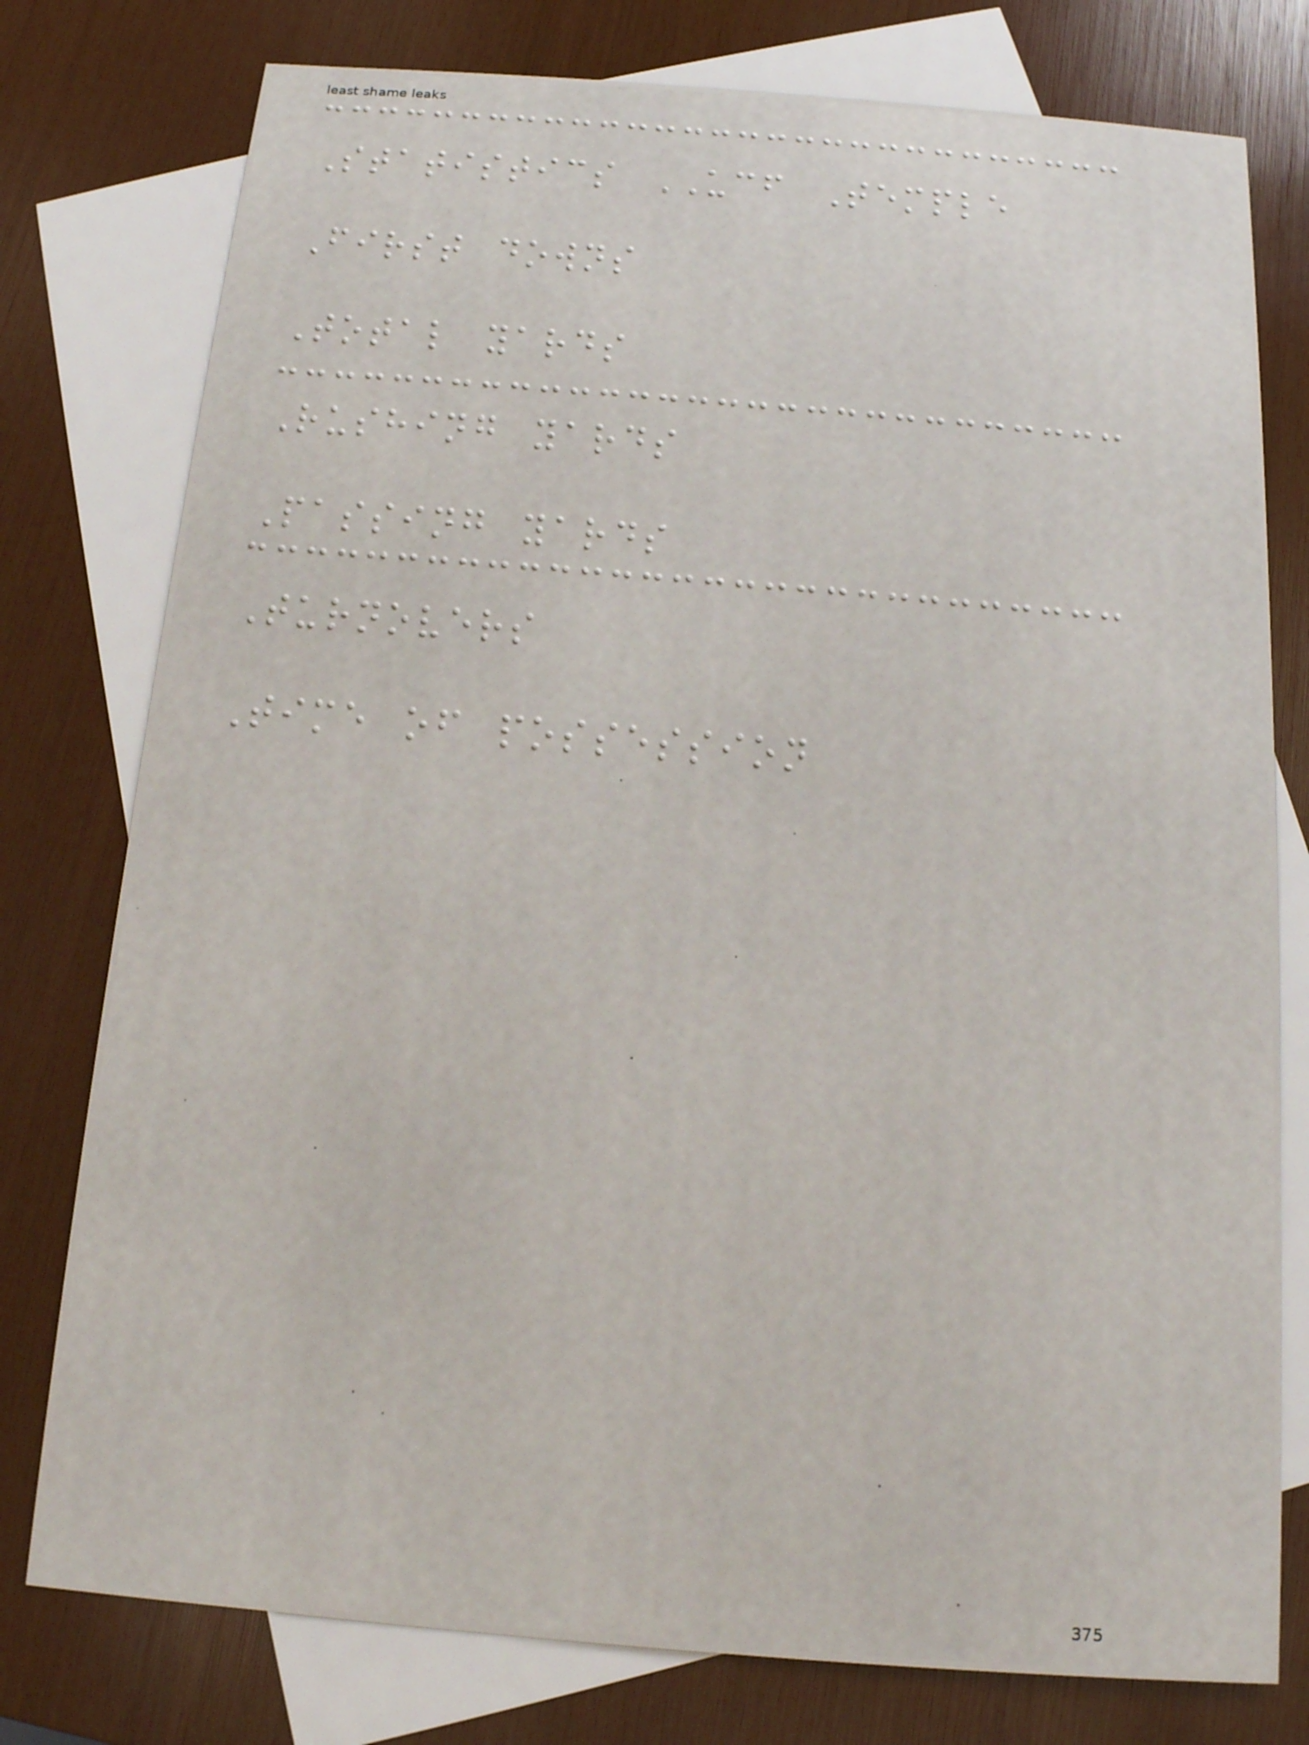Statistics UCF Temple
First downs
Total yards
Rushing yards
Passing yards
Turnovers
Time of possession
